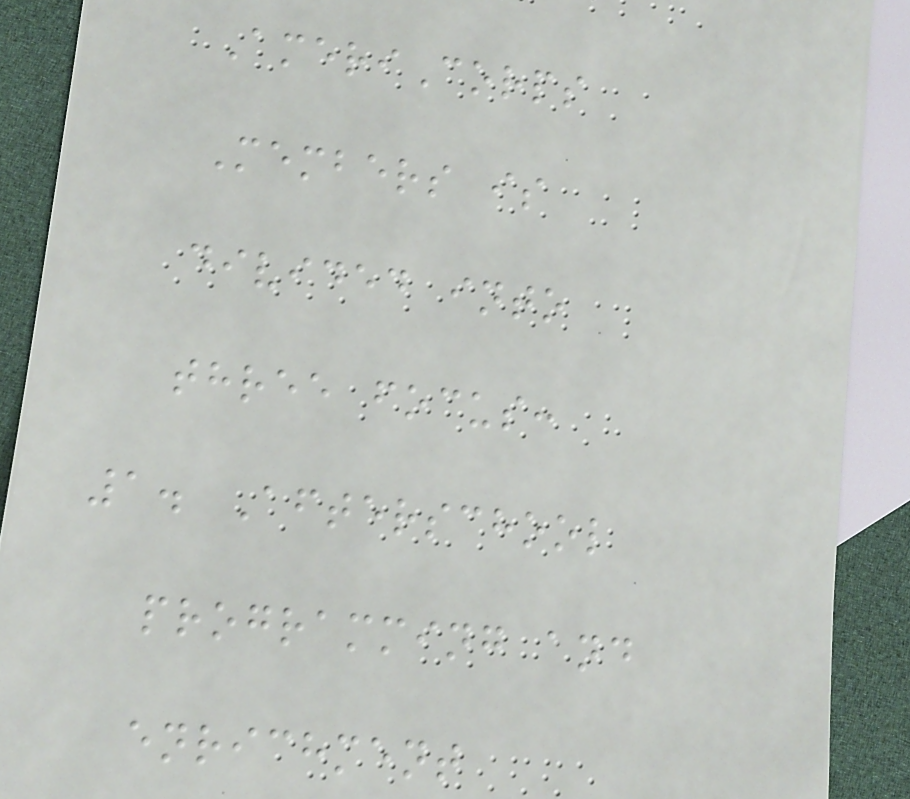AmeriCorps
Members is
divided into
three focus:
1. Afterschool
programming and
enrichment
